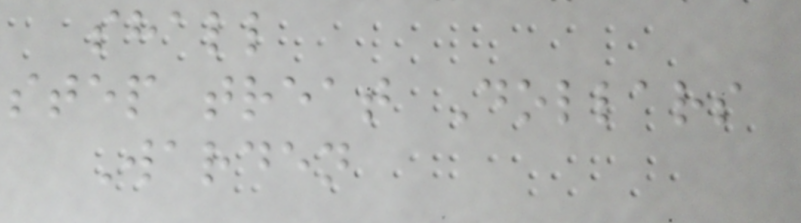shall
step treat Dollars
Warden
